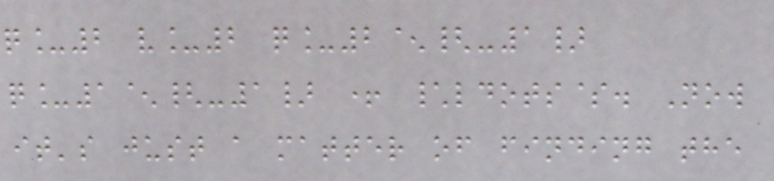q_2 v_2 q_2^{-1}
q_1^{-1} + \ldots$. Now
it's just a matter of finding the
